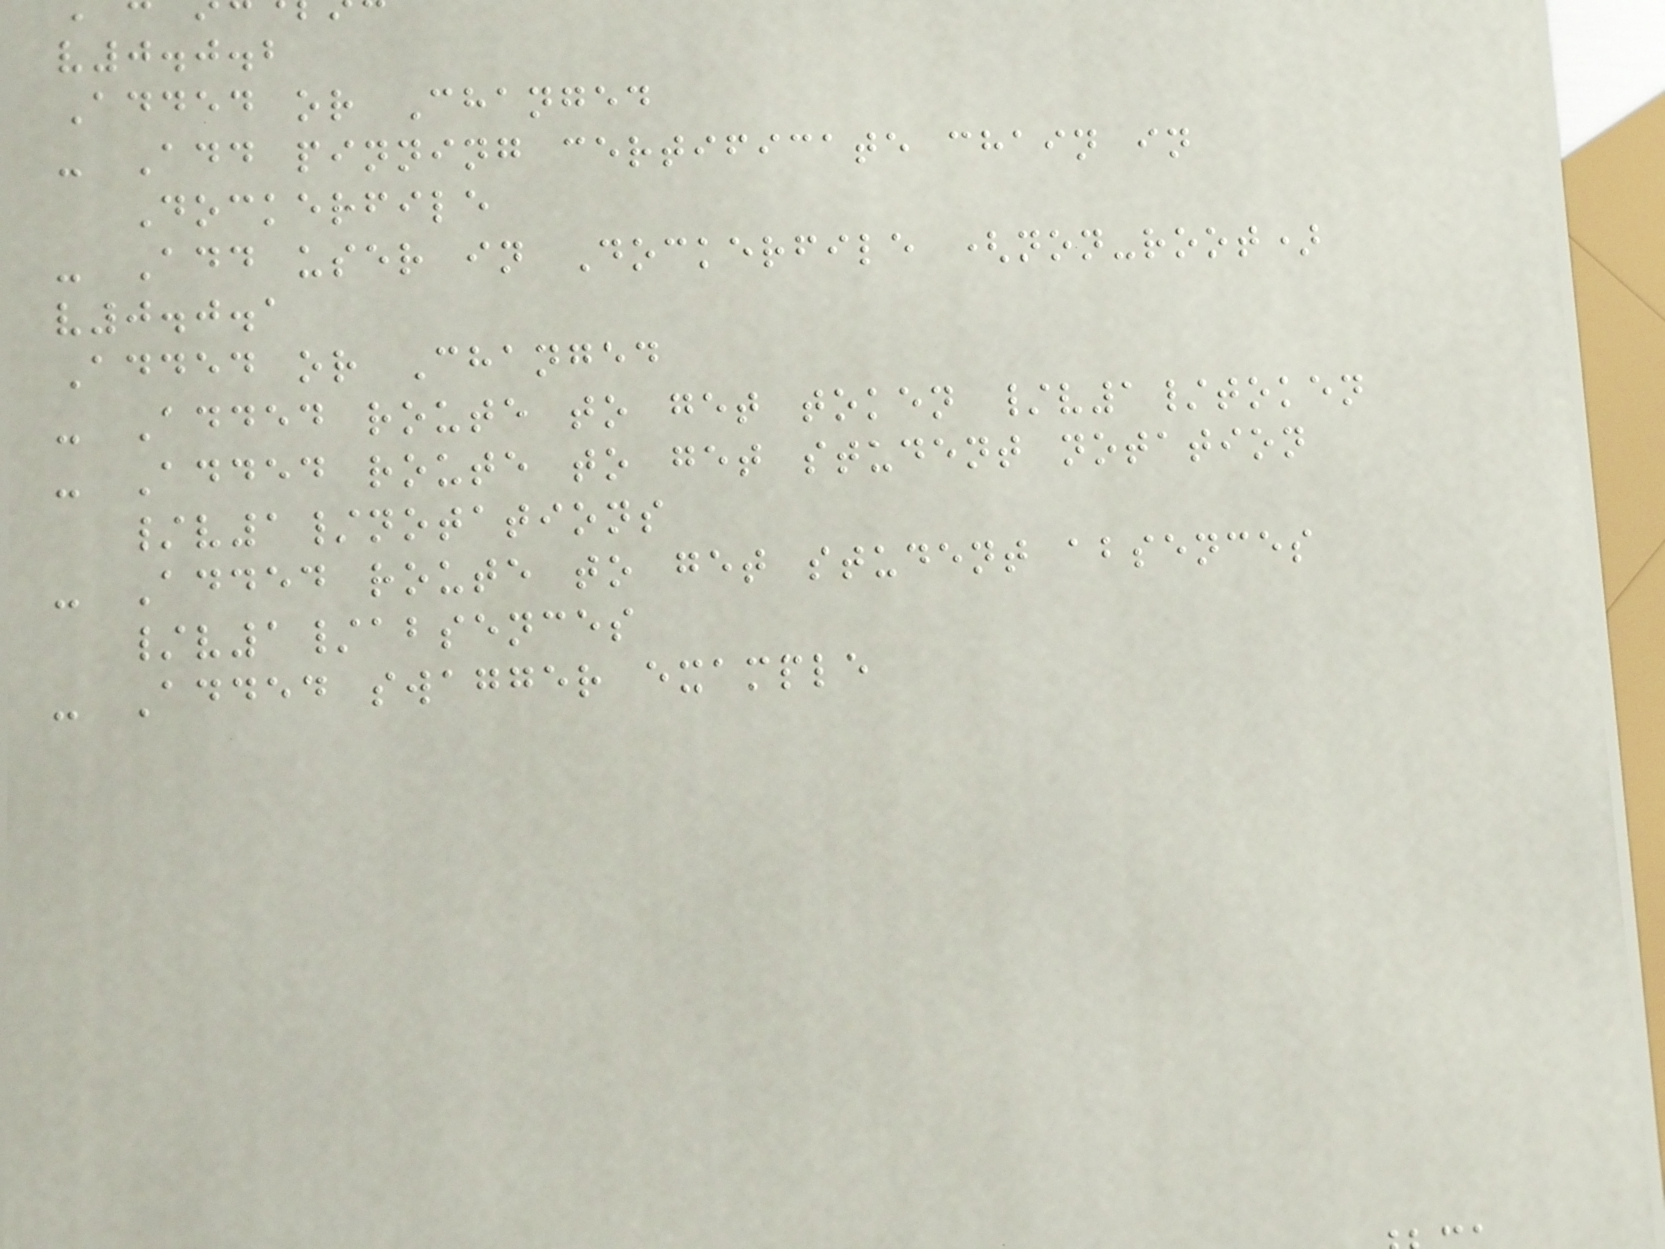v0.0.2
Added or Changed
- Add pinning certificate chain in
Dockerfile
- Add user in Dockerfile (non-root)
v0.0.1
Added or Changed
- Added route to get token /v1/token
- Added route to get student notation
/v1/notations
- Added route to get student absences
/v1/absences
- Added swagger example
